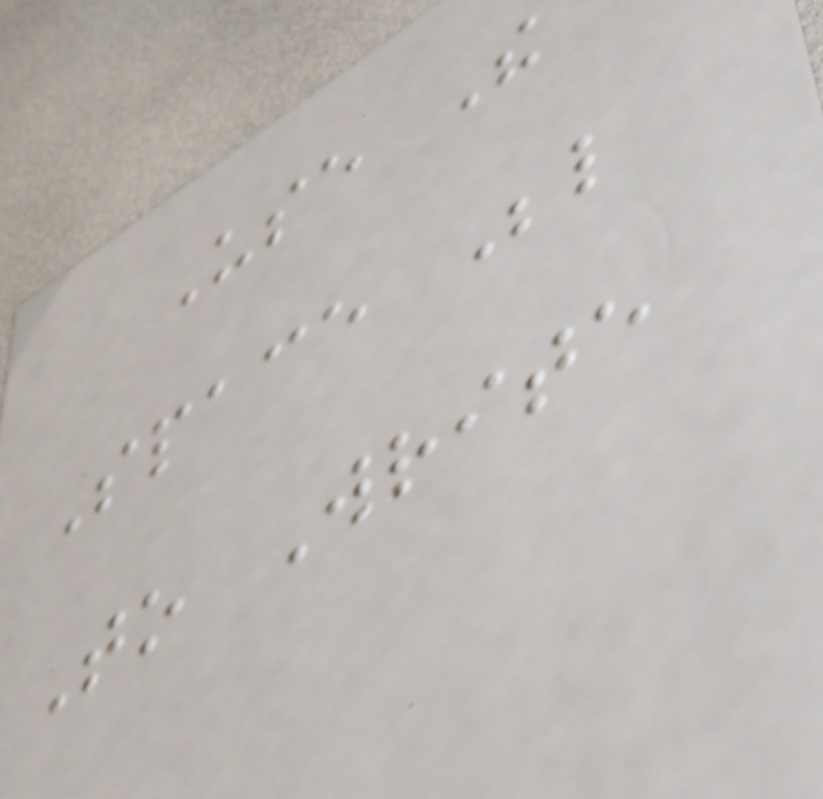Use The
Space Below
To Write
